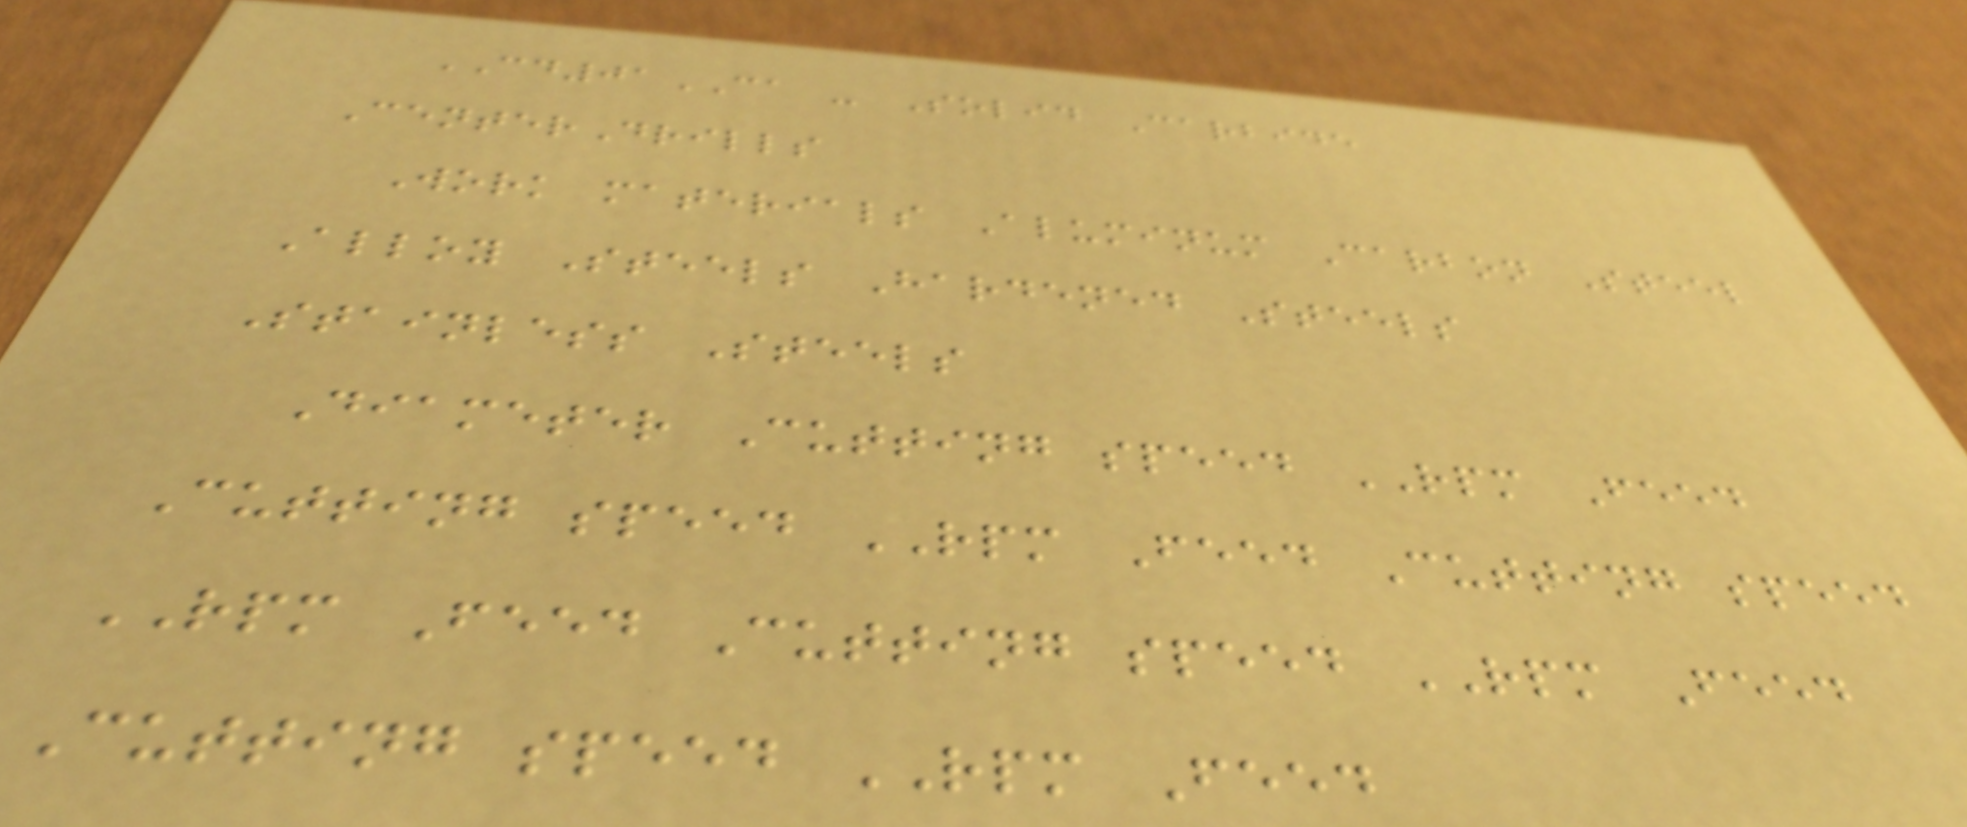CD01CA - Solid Carbide
CenterDrills
Work materials Aluminum Carbon Steel
Alloy Steels Hardened Steels
Stainless Steels
Diameter Cutting speed RPM Feed
Cutting speed RPM Feed Cutting speed
RPM Feed Cutting speed RPM Feed
Cutting speed RPM Feed
